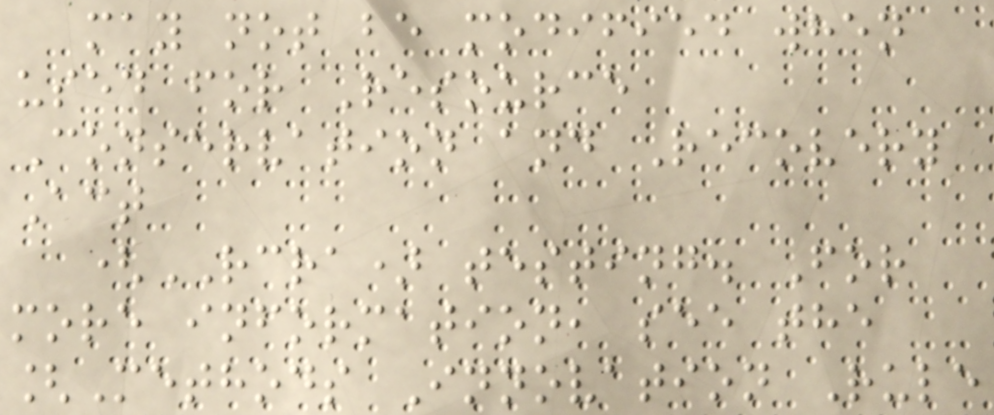may not be modified when
used for Resource
Conservation and Recovery
Act
(RCRA) testing. For
more information, see the
[Methods Innovation Rule
